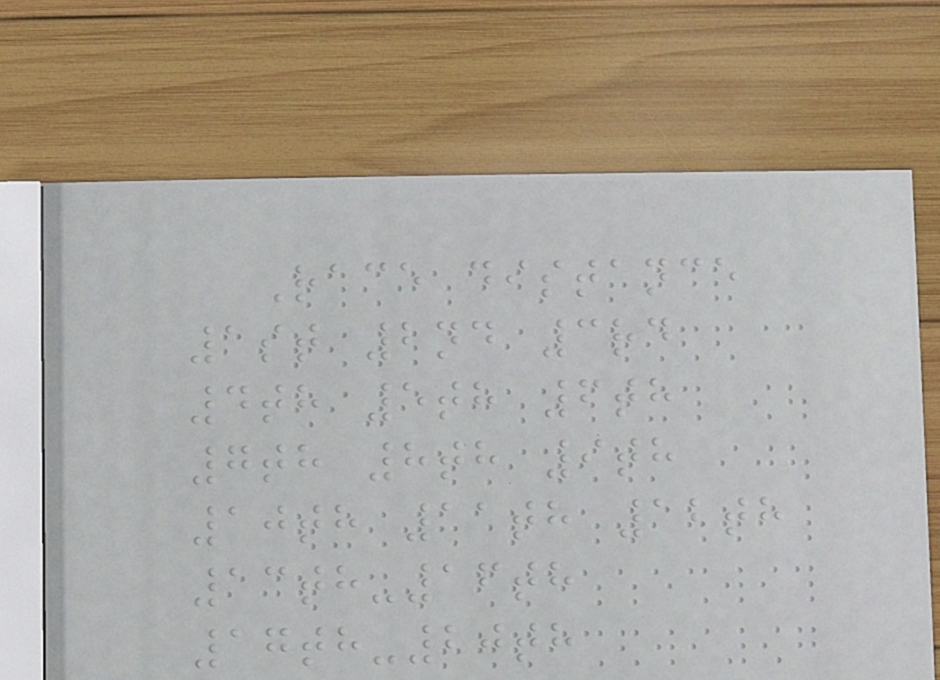Race distance
1st 2nd 3rd
4th 5th 6th
7th 8th 9th
10th 11th 12th
13th-16th
17th-20th
